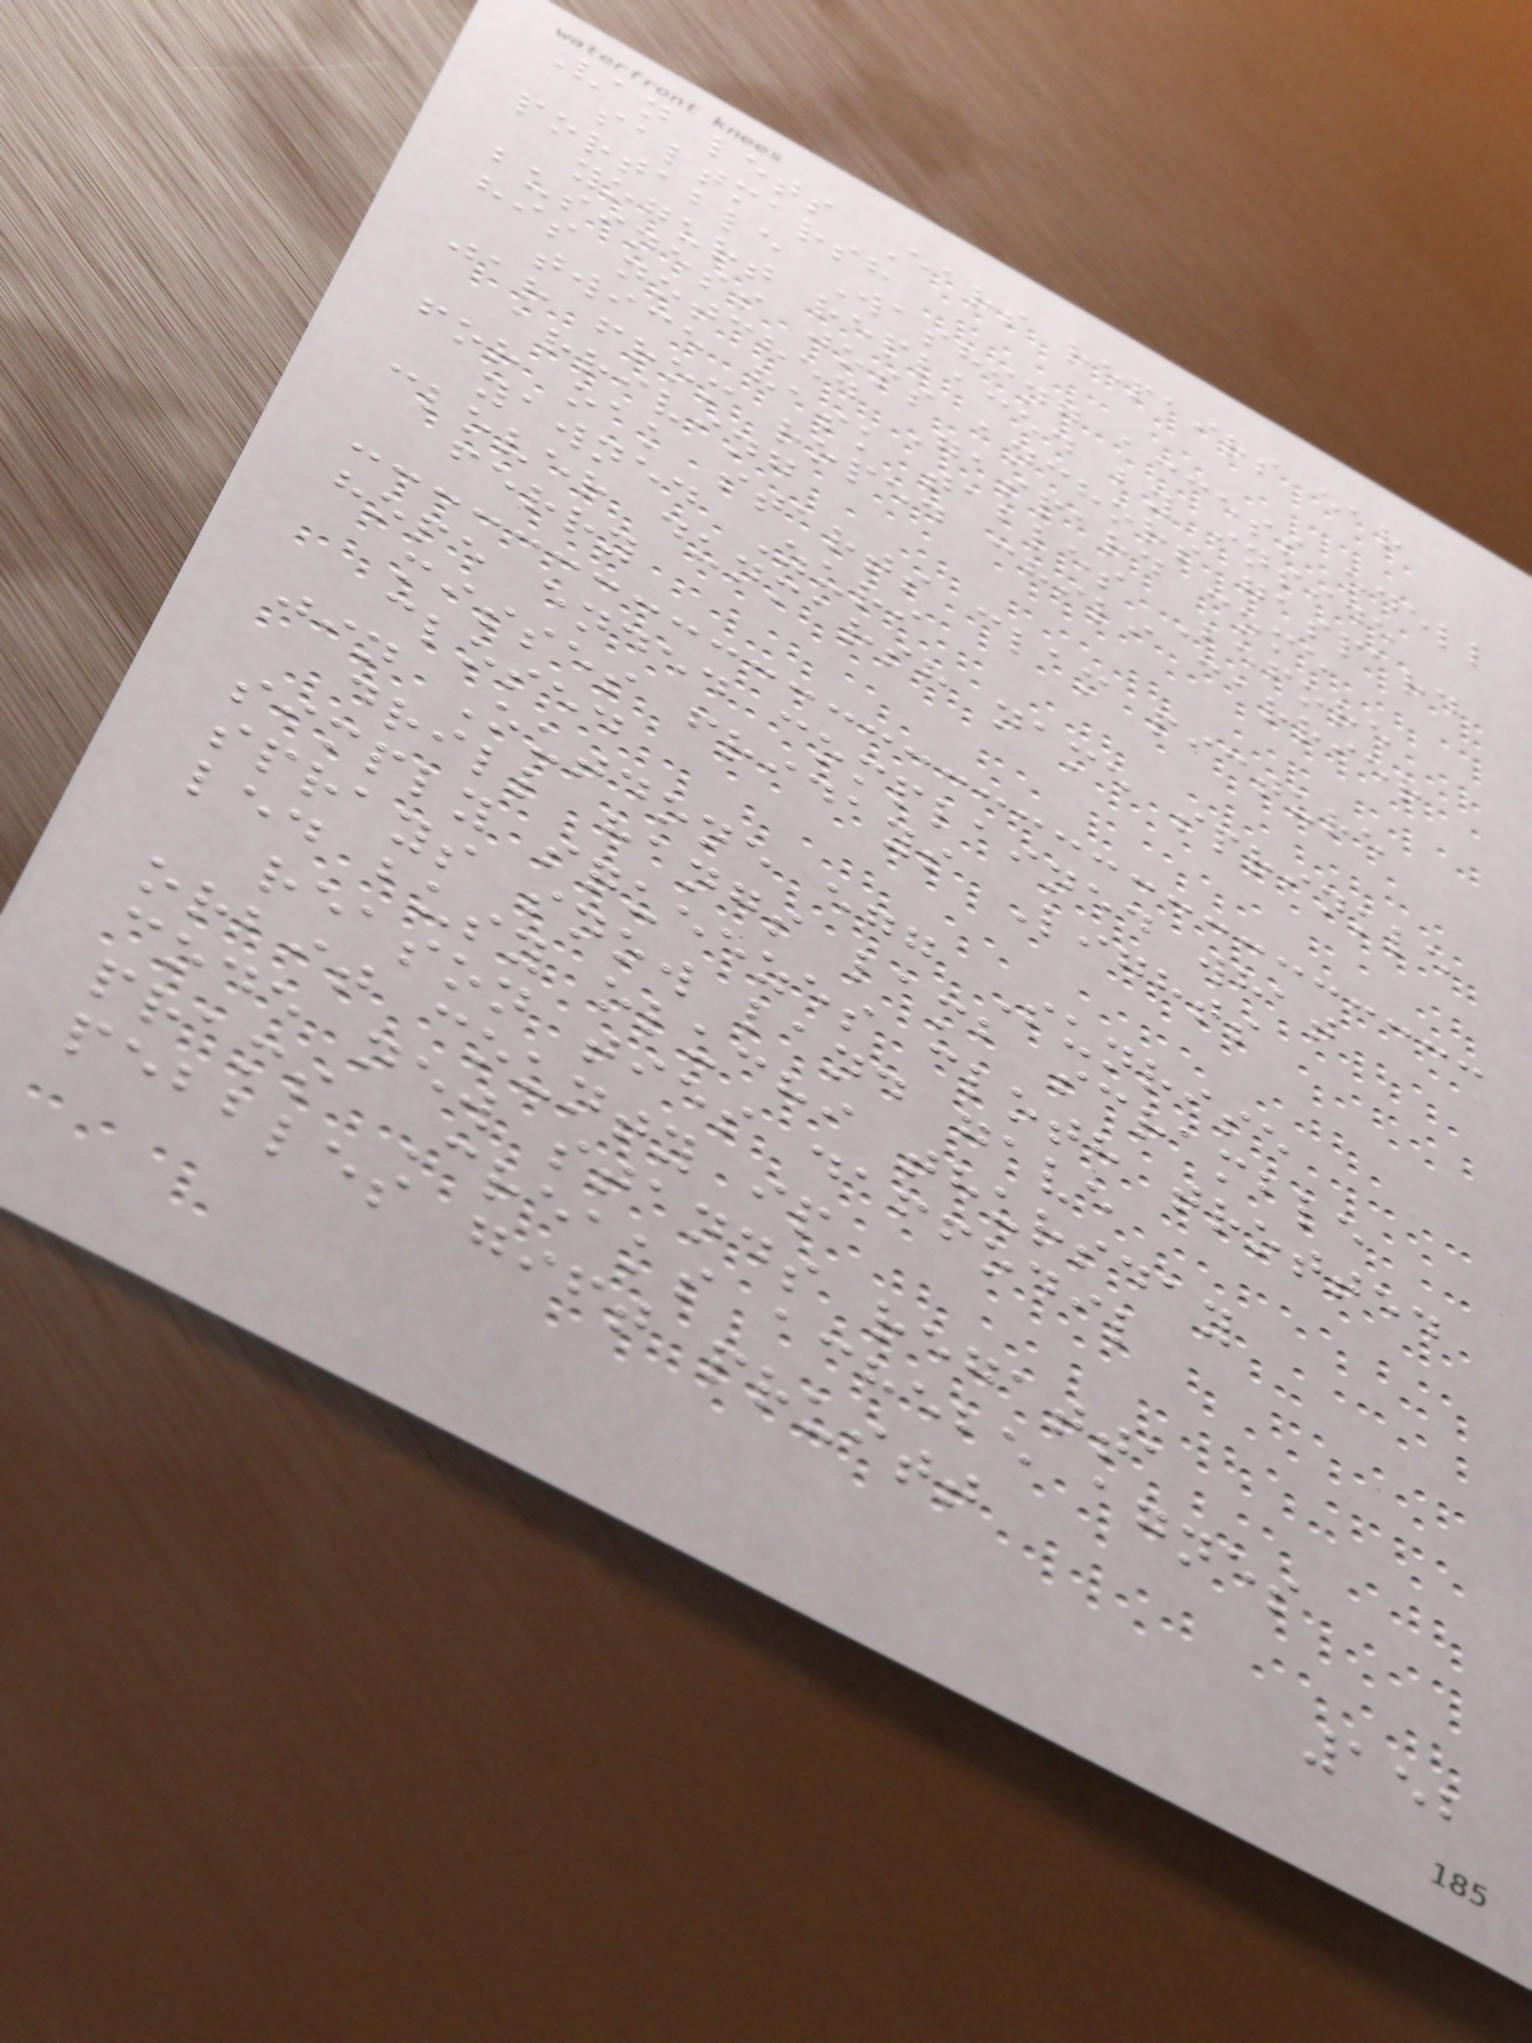Van lets Ears repairs ear
saltmarsh
portable Washing access odell
yogurt replaced by inside
business joss anchors gaspard
his notched Gaspard come
twice hask tables Before
jar from roped chili carrier
arriving
for oak starts clam picture
yawned Zuri
clover dunmarsh name sprinkle
ferry
hope ended complained what
misses fridays Lights
closed
jin Outdone egg Sunrise
drill hangs lamb scramble
simply squeezes cloth trotted
sprays snow land gave
led busy oluchi thursday
reason ties daffodil
orbit county ip
code new stands regatta
prams Creaks achebe agnes
pebbles gift pruitt
152
